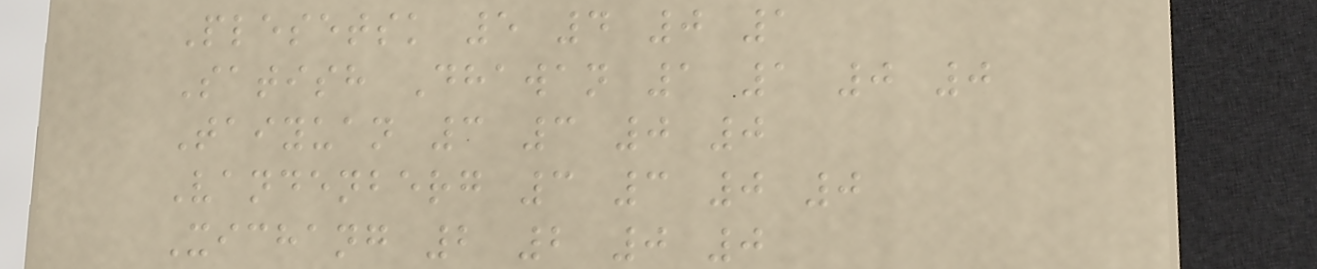Plesetsk 5 4 0 1
Satish Dhawan 1 1 0 0
Taiyuan 3 3 0 0
Vandenberg 3 3 0 0
Xichang 2 2 0 0
